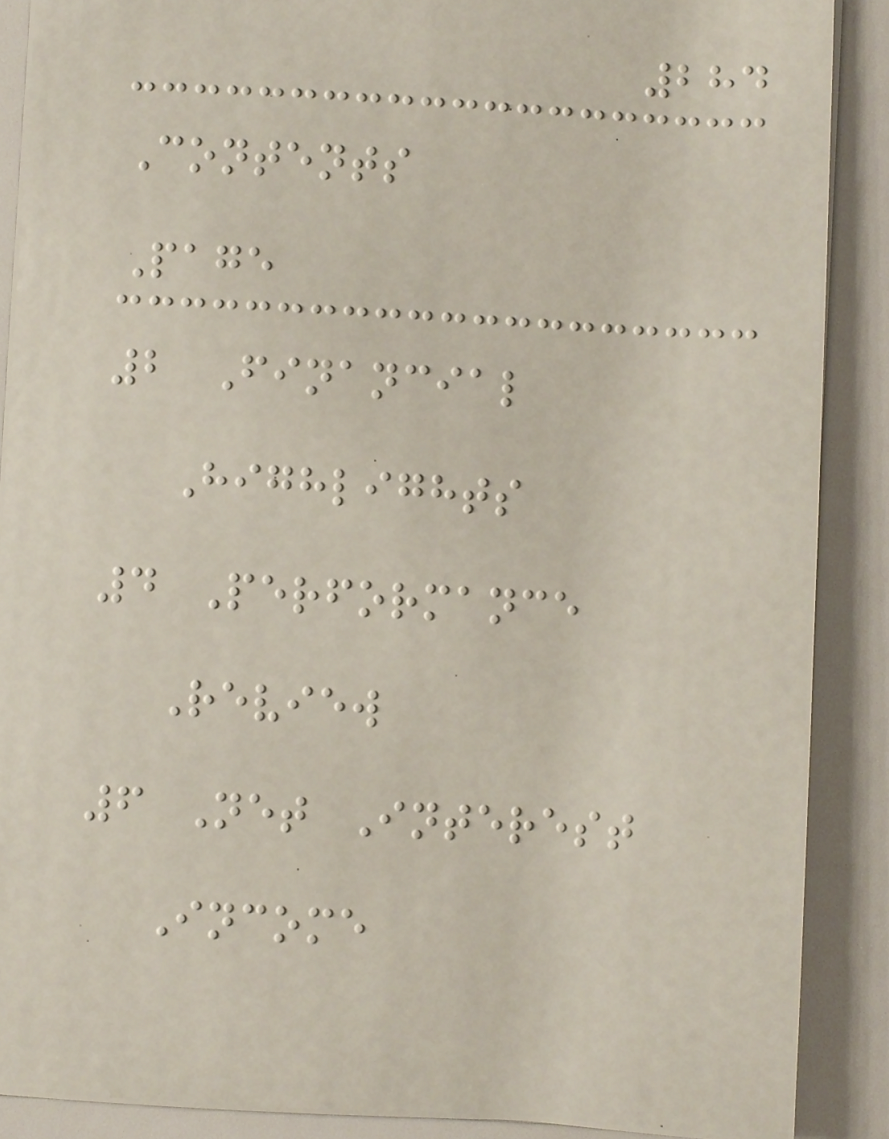284
Contents
Page
2 Financial
Highlights
4 Performance
Review
6 Net Interest
Income
